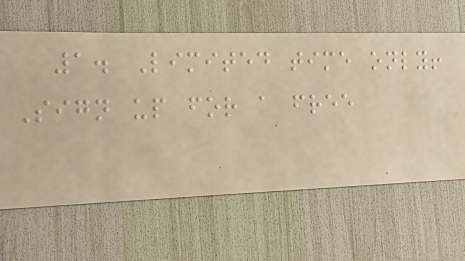1. Limited time only!
Sign up for a free
